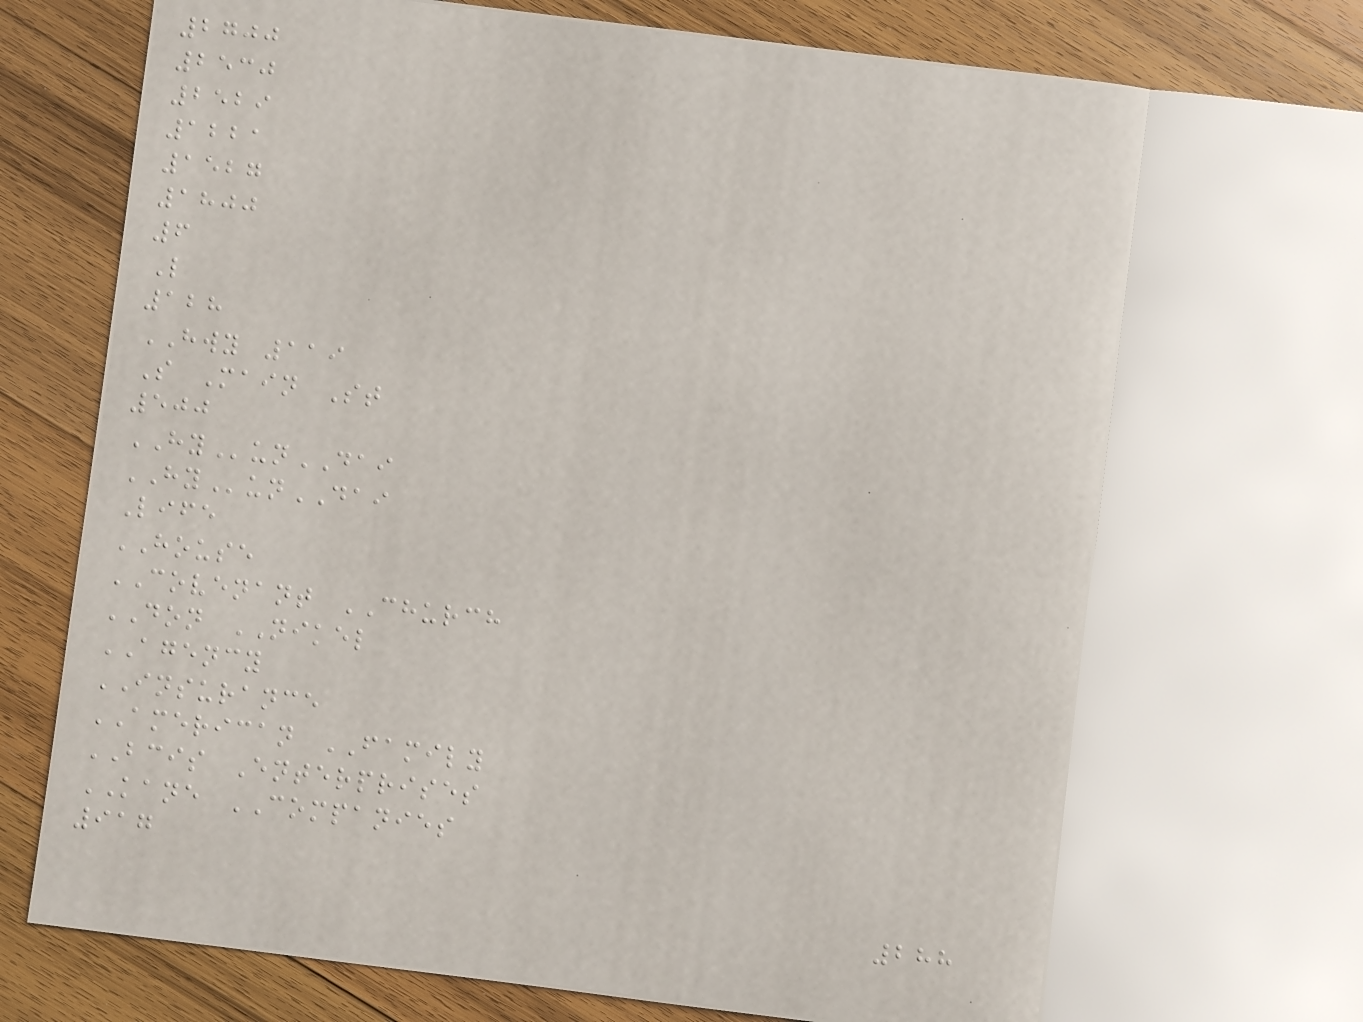2700
2530
2529
1221
1527
1800
6
L
128
HWY 119
S Main St
500
HYunDAI
HYunDAI
Life
HOUSE
COVENANT CHURCH
DON NIKEL
AGENCY
INSURANCE
AMERICAN FAMILY
BCIS Enterprises
KANE COMPANIES
917
288
